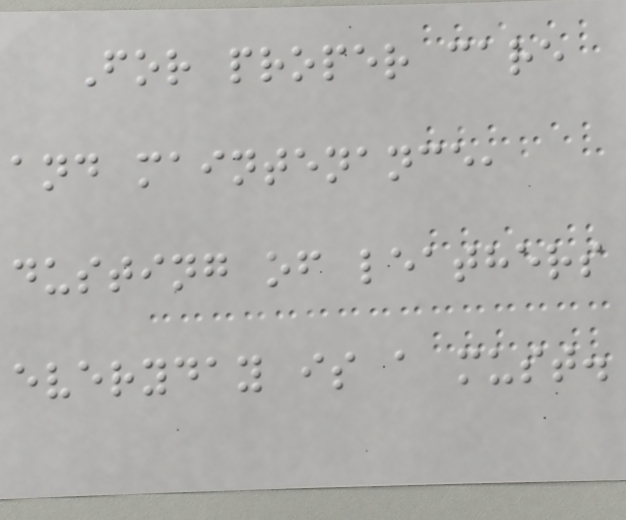For proper care
and maintenance,
dusting of leathers
everyday is a must.
